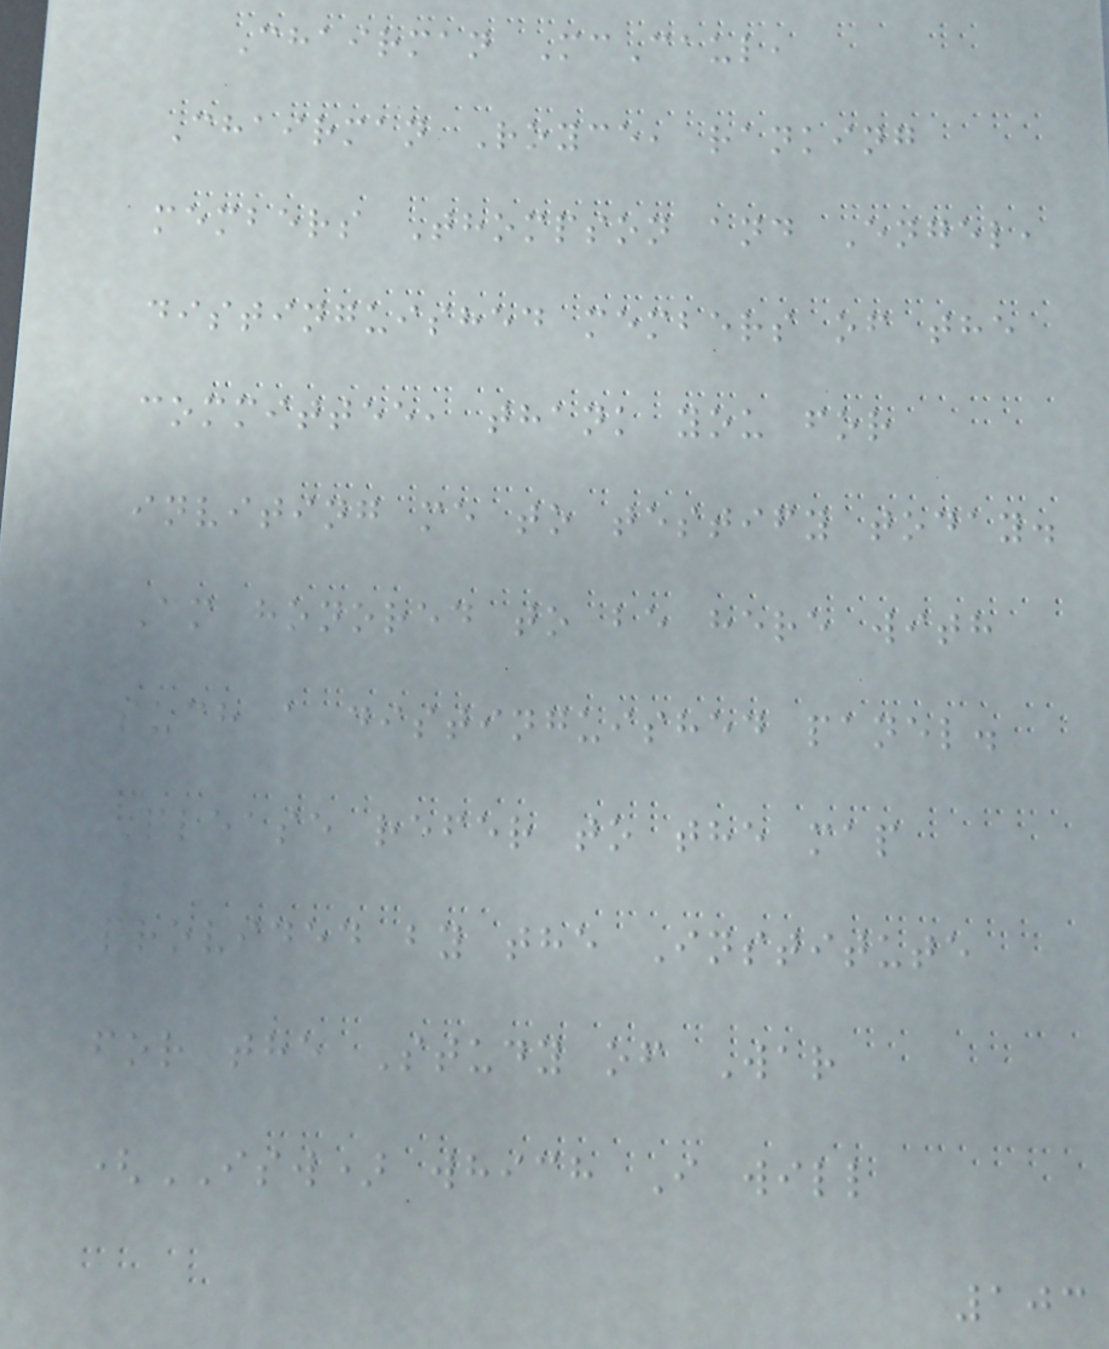Chairman McCaul,
Chairman Royce, ranking
members Thompson and Engel,
distinguished members of the
committee, thank you for
inviting me to testify today.
Am honored to be here with
such a distinguished panel.
Please refer to the map
provided by the Institute
for the Study of War
(ISW) which I will
103
